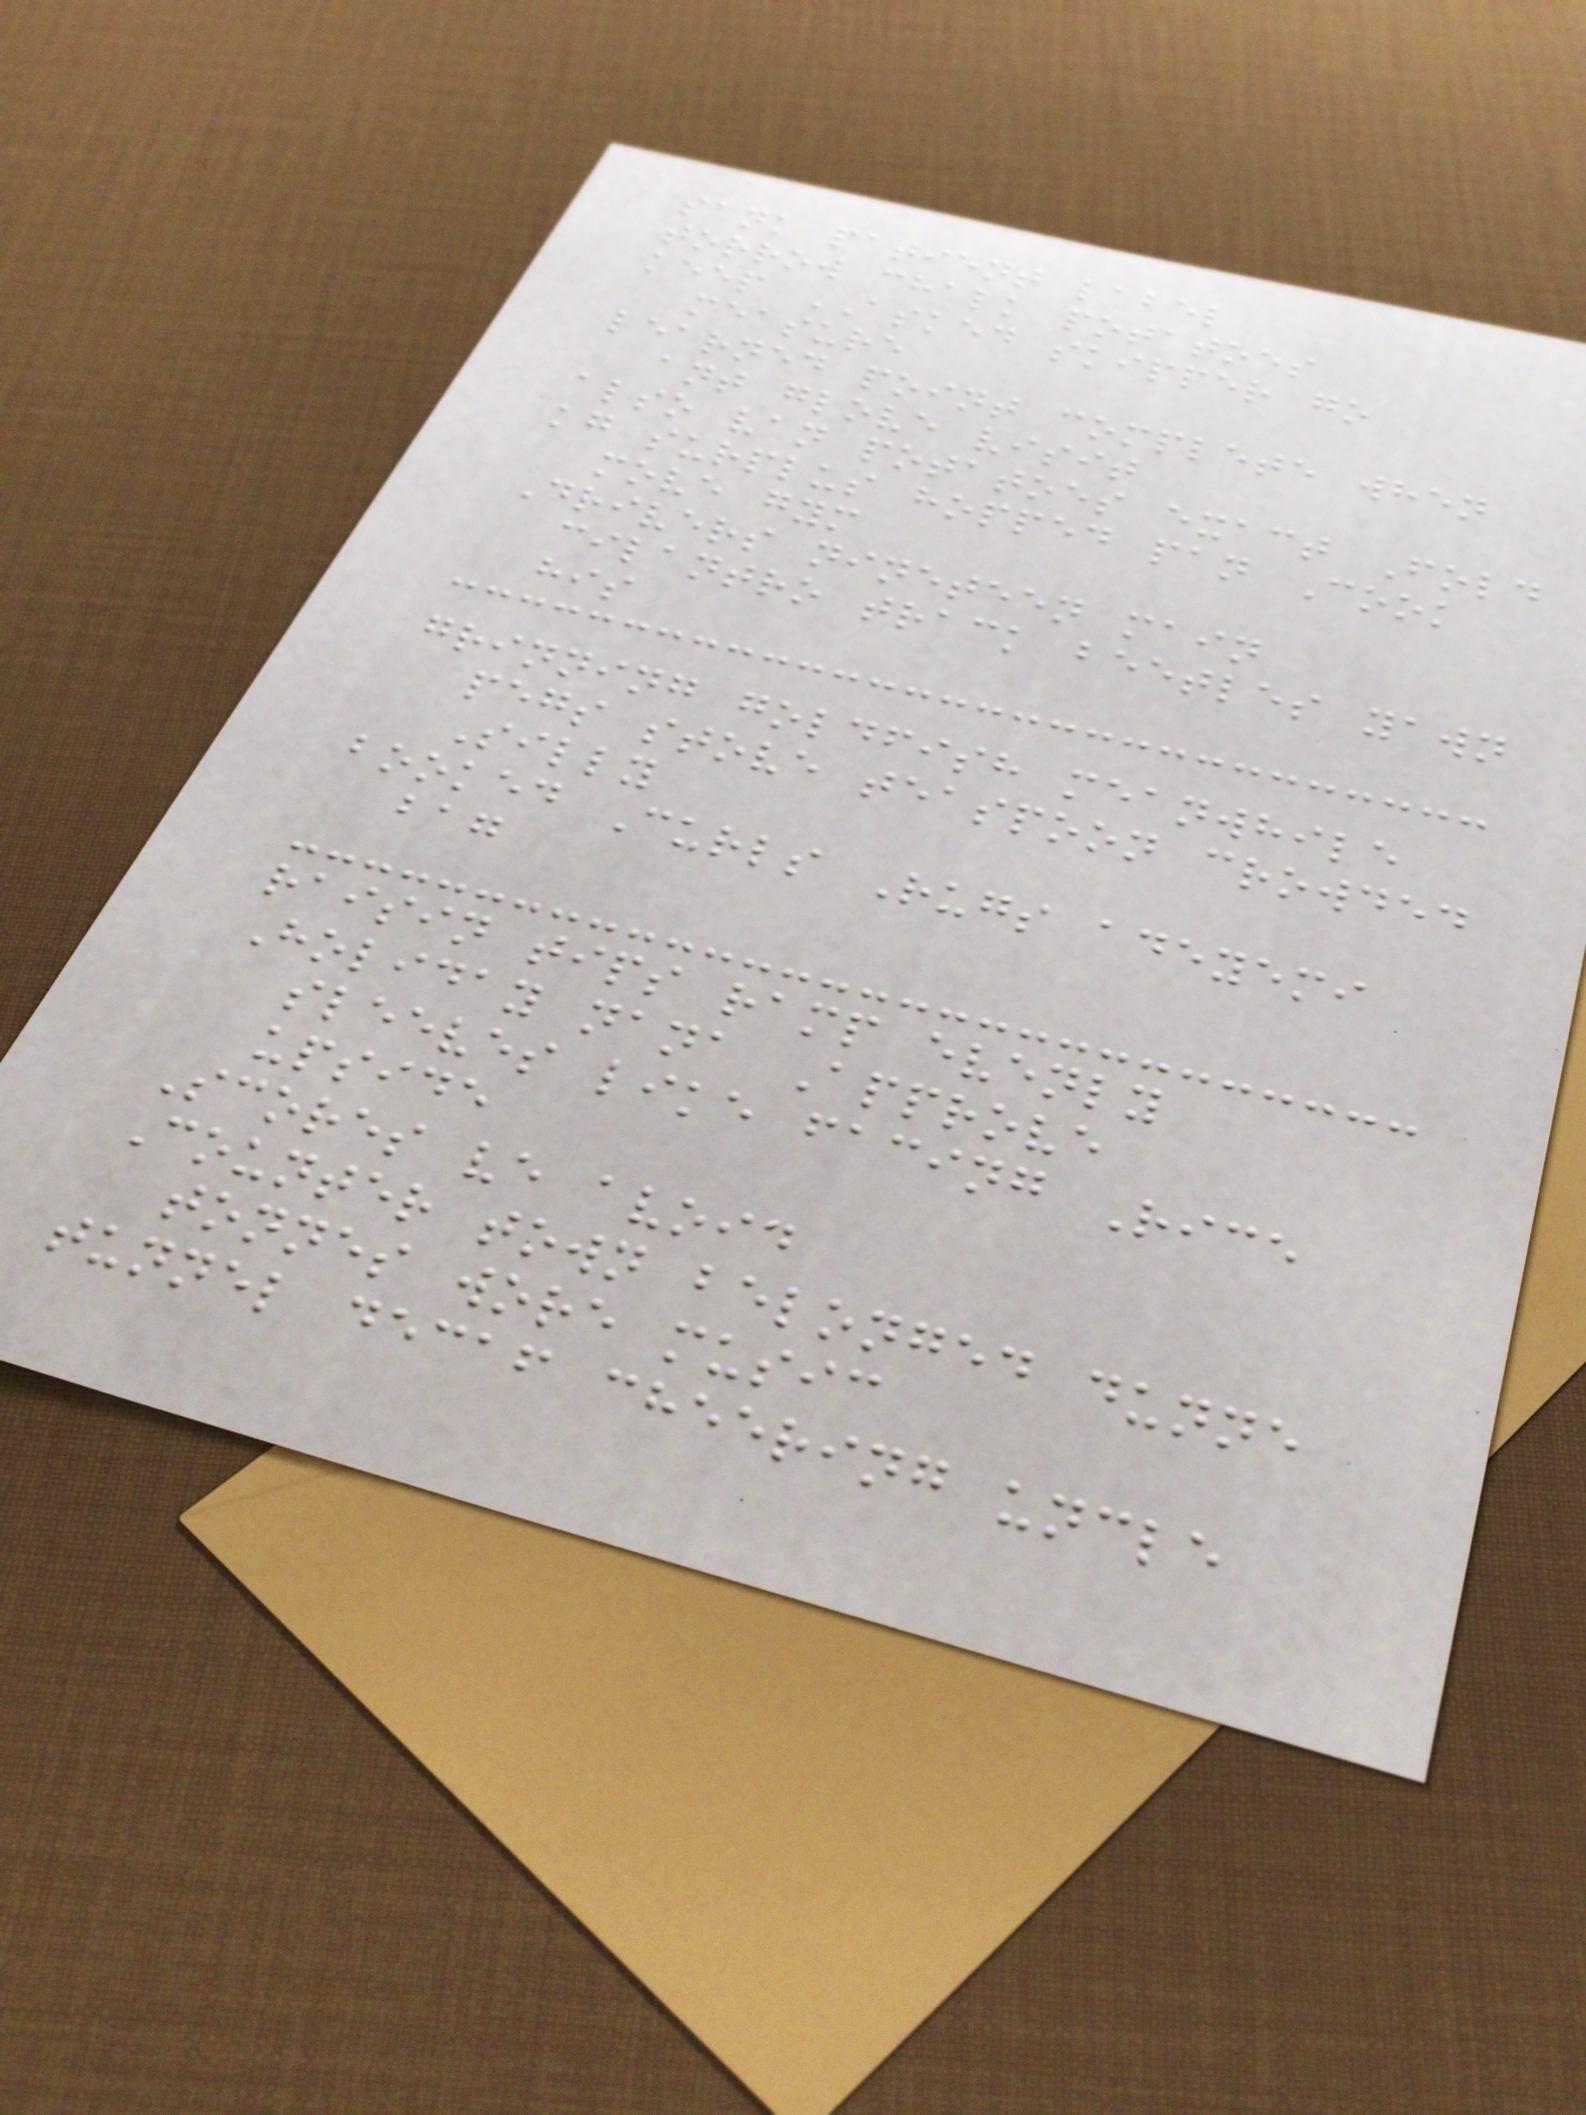sank patient label
torrow chalk potatoes
keep ASKED skipper go
measure
learned point complete when
ant glove visit
also van potatoes exact Fold
kg surplus hopped pan Cook
move gym
Drivers nineteen main
cilantro track beetles yawn
his
grinning goldfish meanwhile
pegs stove teaspoon crowded
Silly
booked Curls Rugs adeyemi
bag
raisin tips ramp evenly
Holiday nana Approve
sleeves like facing Rice
upside
Scores ve avoid
Counter town belonged dunne
tonnes wore music
tunnel decaf cheering uncle
